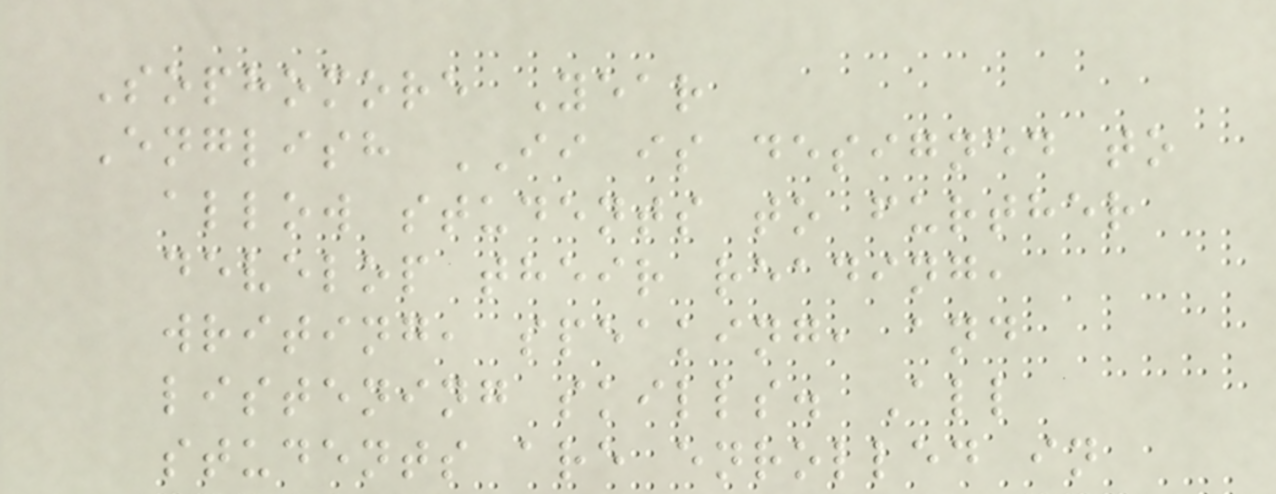Sophomore Year
English II is designed to
allow students to further
develop their reading,
writing, speaking, and
listening skills. All
students are enrolled in
